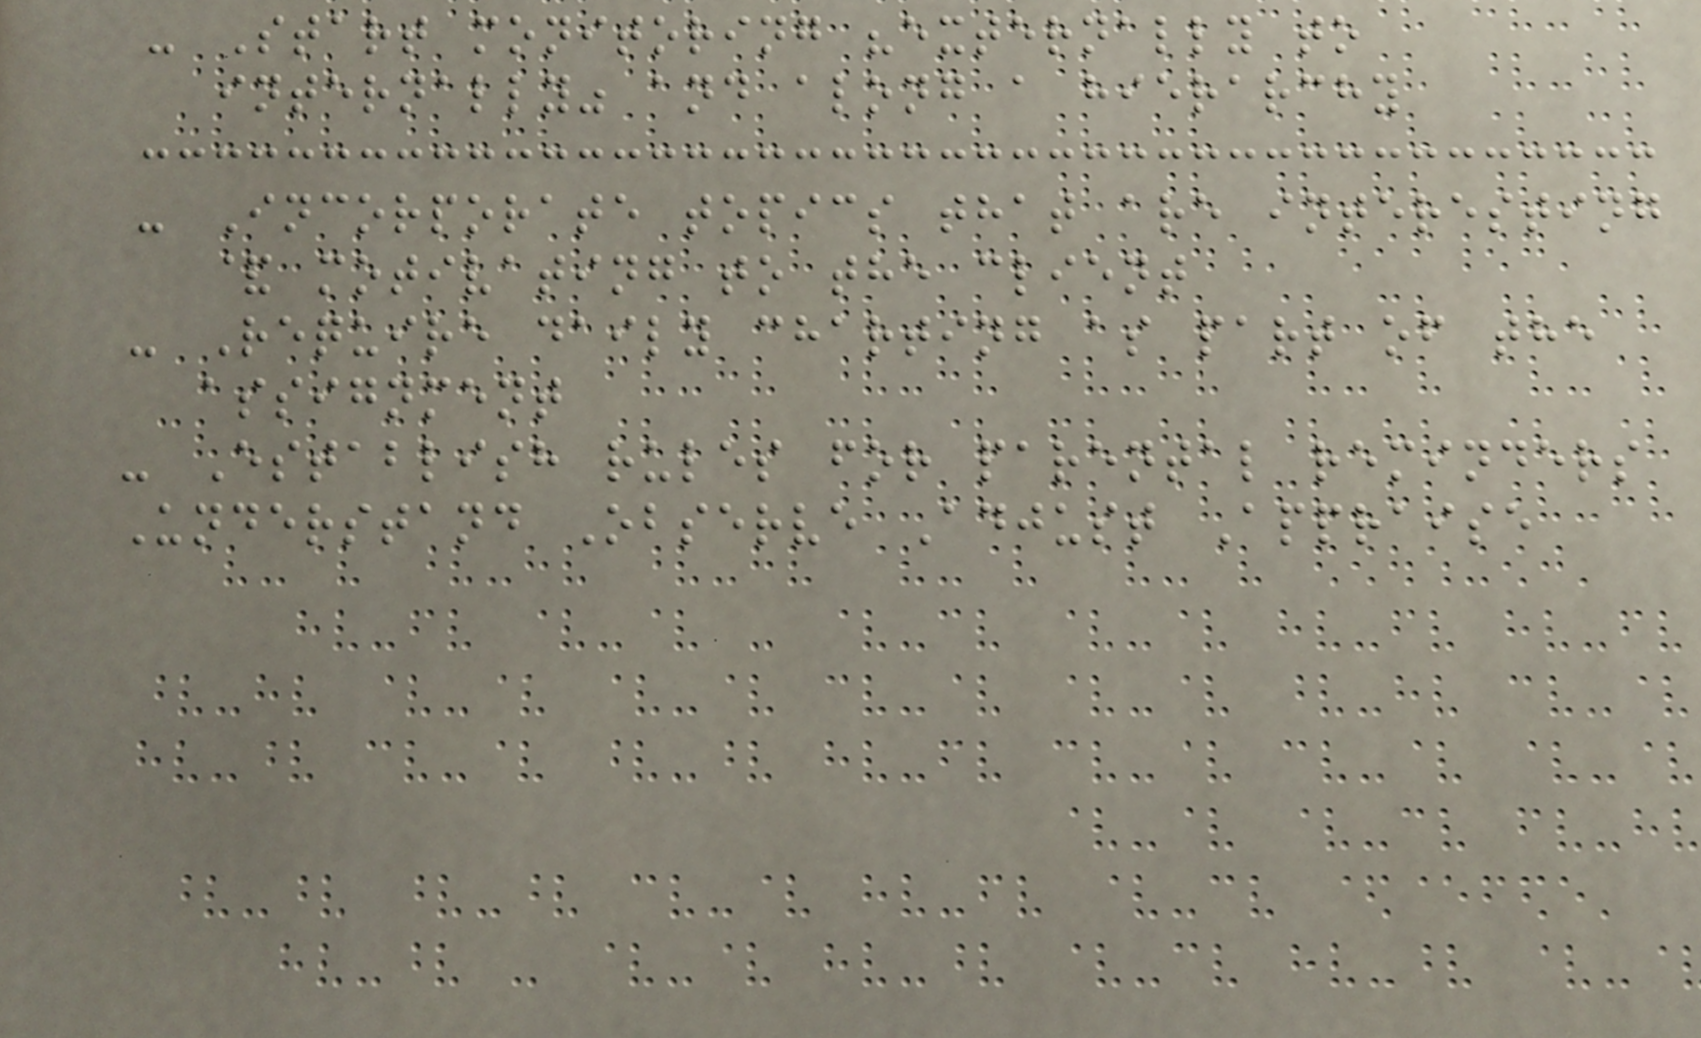- Start monitoring "externally to
internally" and along a hierarchy
- Incorporate topics that are interesting
& motivating to the client
- Require daily charting as part of the
assignment
- Establish rules for parental reminders
Understand Observe Adjust Appraise
